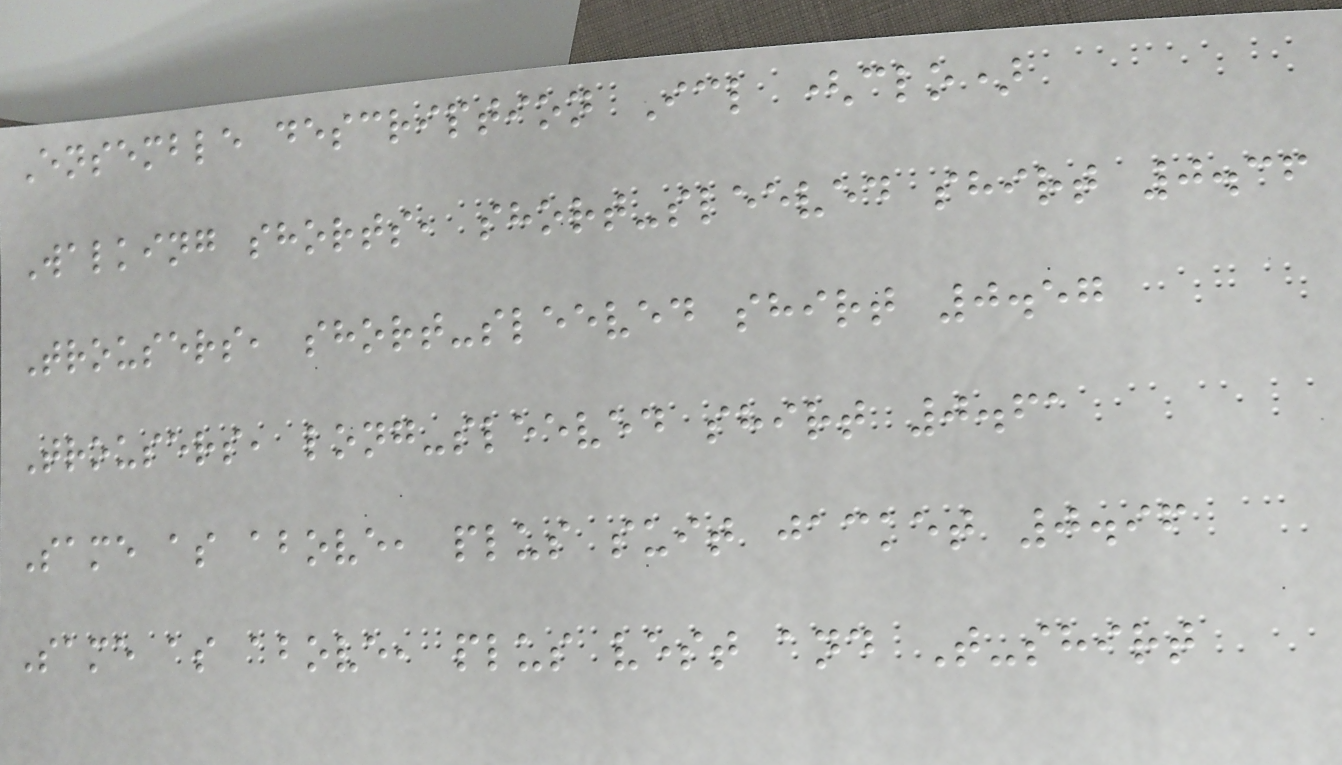Ensemble description Icl (clo)
Walking shorts, short-sleeved shirt 0.36
Trousers, short-sleeved shirt 0.57
Trousers, long-sleeved shirt 0.61
Same as above, plus suit jacket 0.96
Same as above, plus vest and T-shirt
